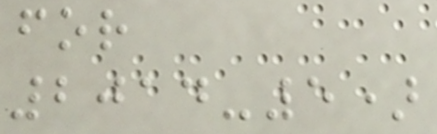for
2014-5)
